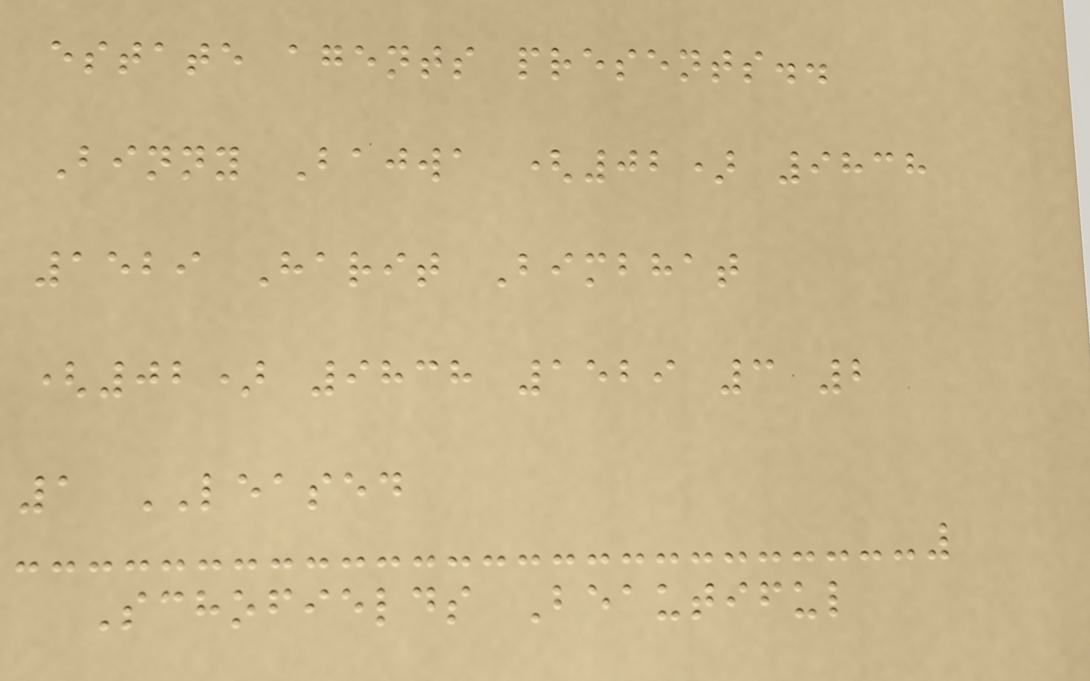estate agents presents..
Binny Bajwa (02) 9838
1529 Harit Bimbhat
(02) 9838 1529 3 2
1 LEASED
Schofields Beautiful
